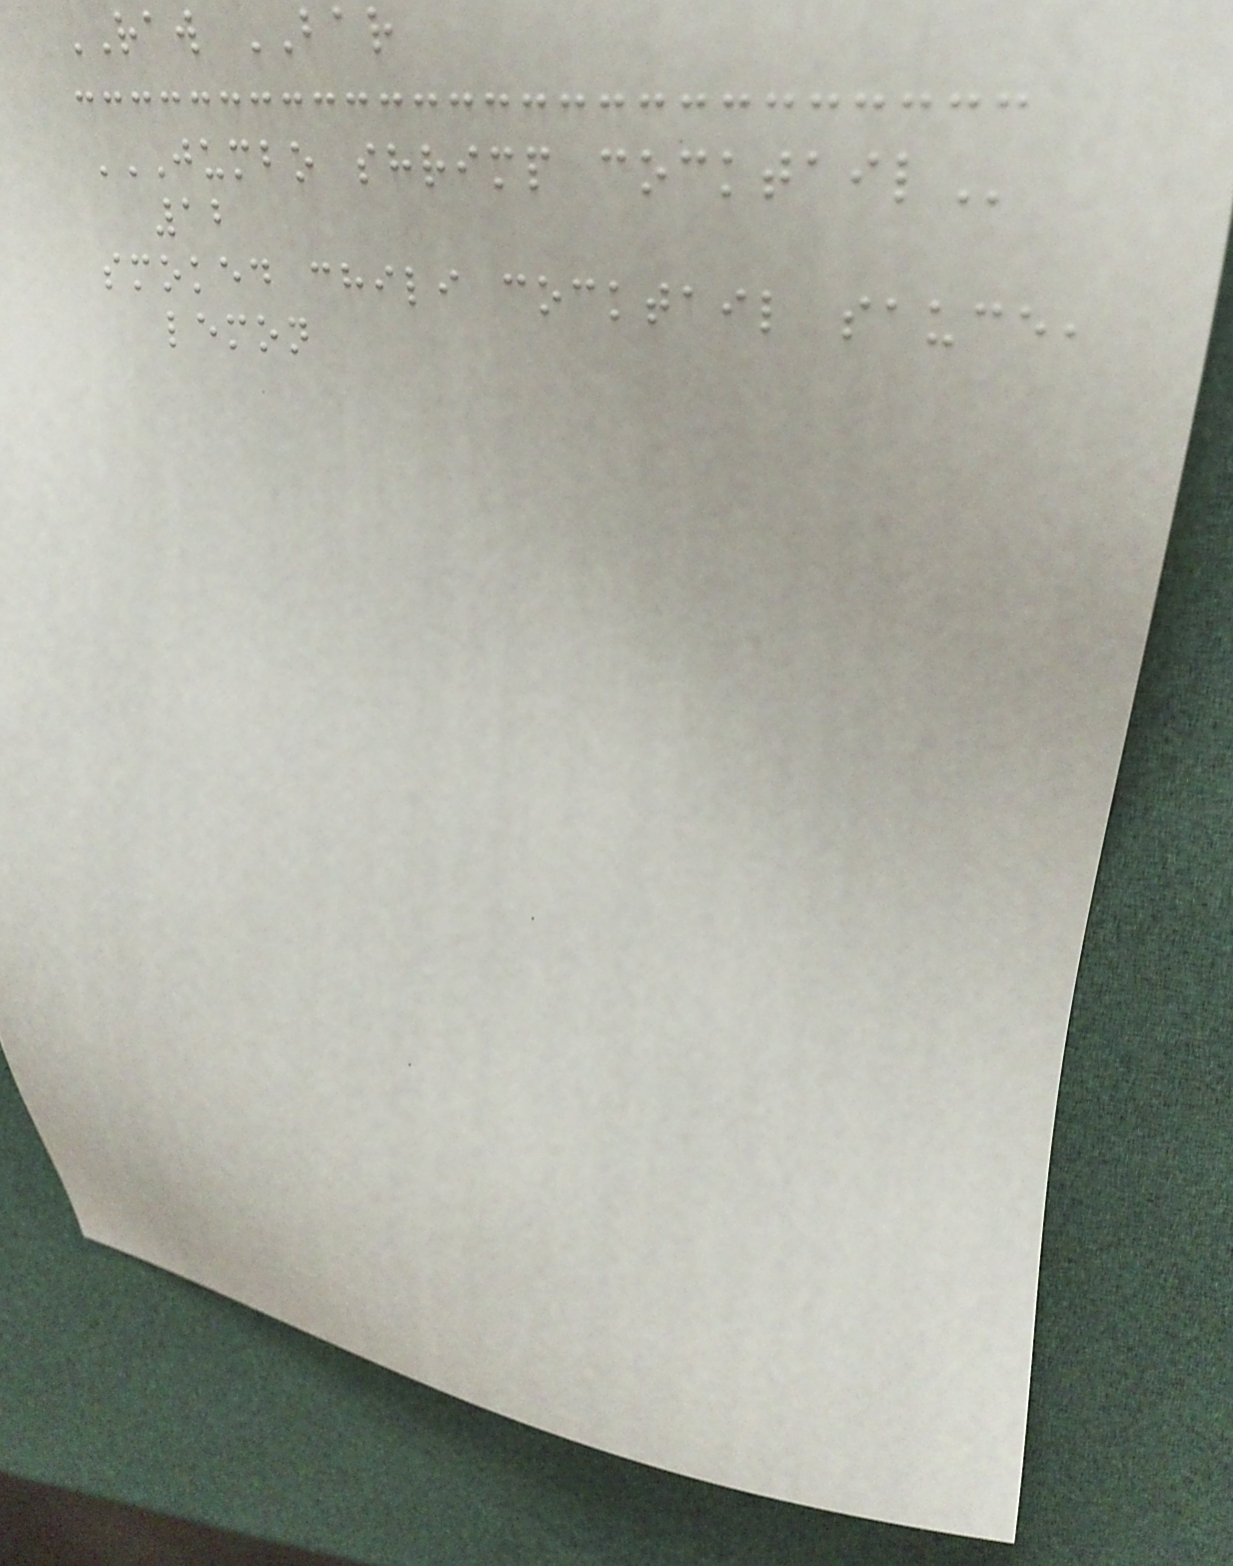RAW BAR
JUMBO SHRIMP COCKTAIL
12
smoked chili cocktail sauce,
lemon
